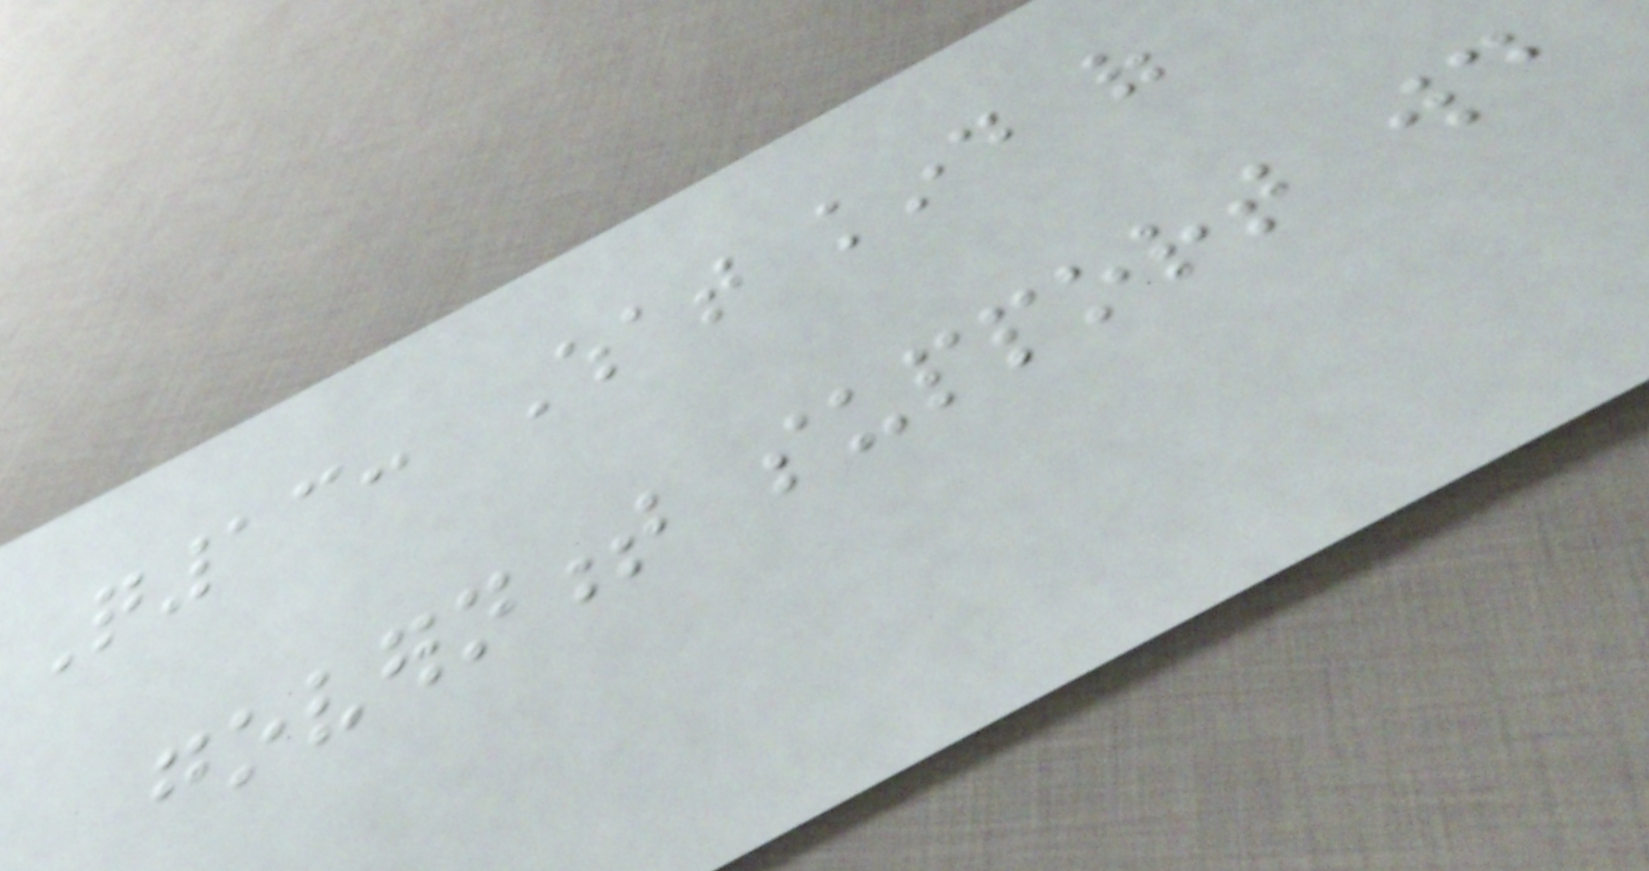Q13: What kind of
government support would
